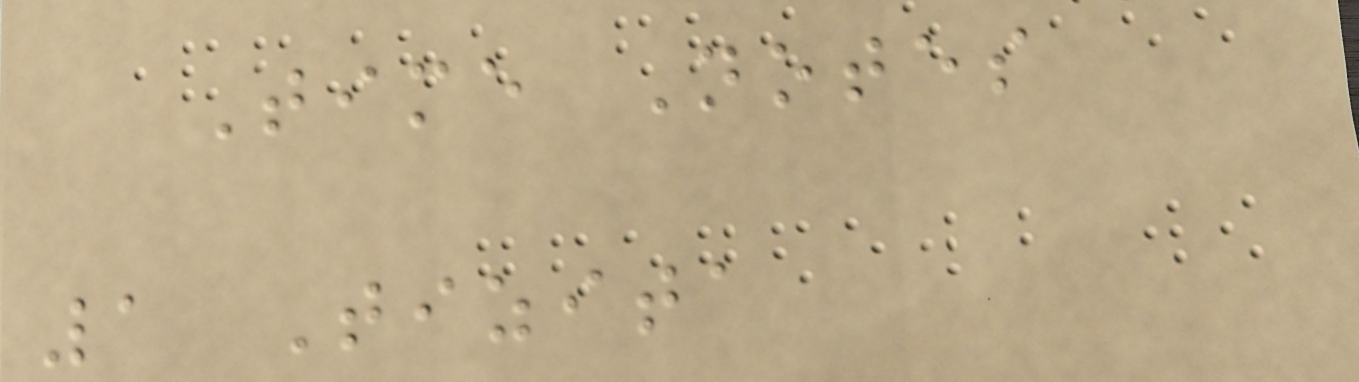Time Notes
1 Tizita
